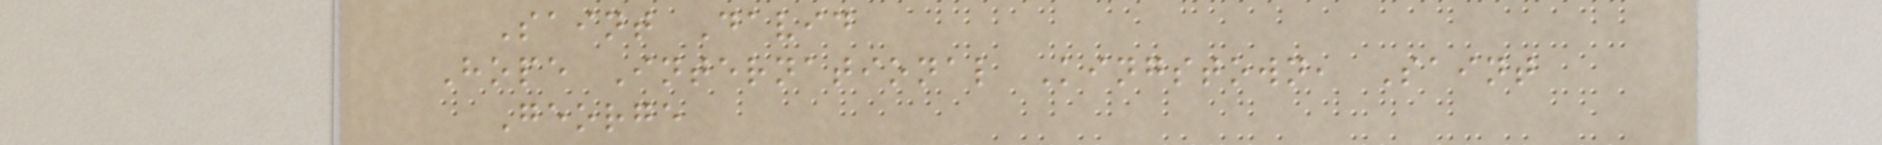Saint David
Hope International Kingstown, Saint
George
